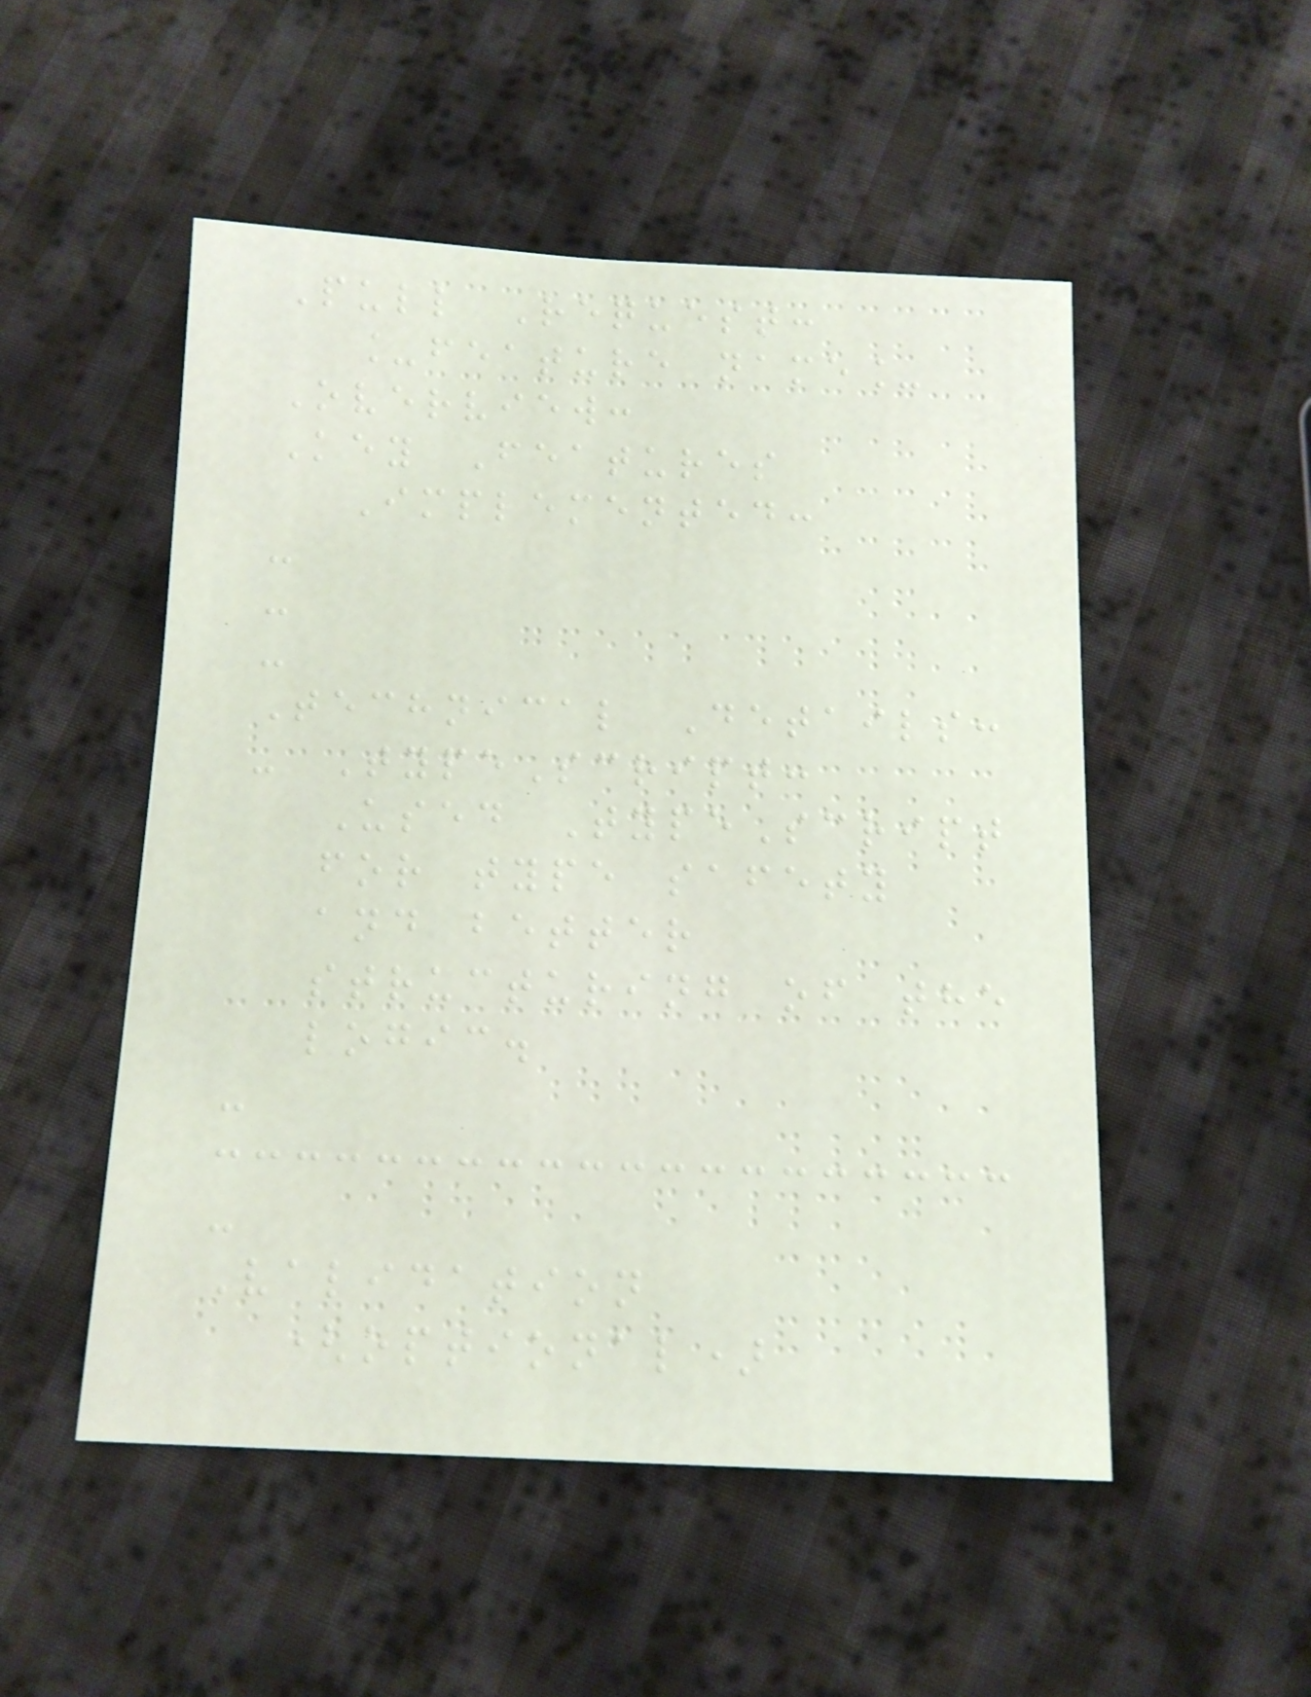Pull Request:
_feature name_
Overview:
Key Features
Implemented:
-
-
-
Technical Details:
- TypeScript:
Used TypeScript
for type safety
and better
structuring of the
logic.
-
-
Validation
(optional)
